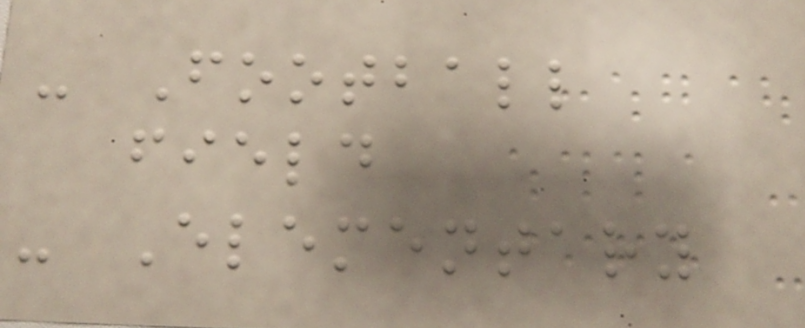- Football
field
- Elementary
